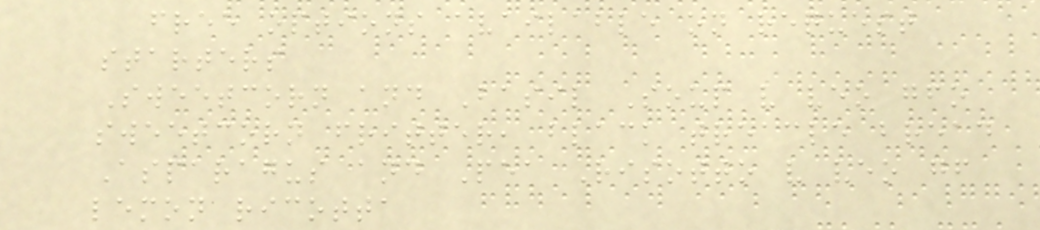free options available on request
starters
Sweetcorn and Basil Soup v veo gfo
sweetcorn fritter, black treacle bread
Asparagus and Pea Risotto v veo gf
lemon ricotta
